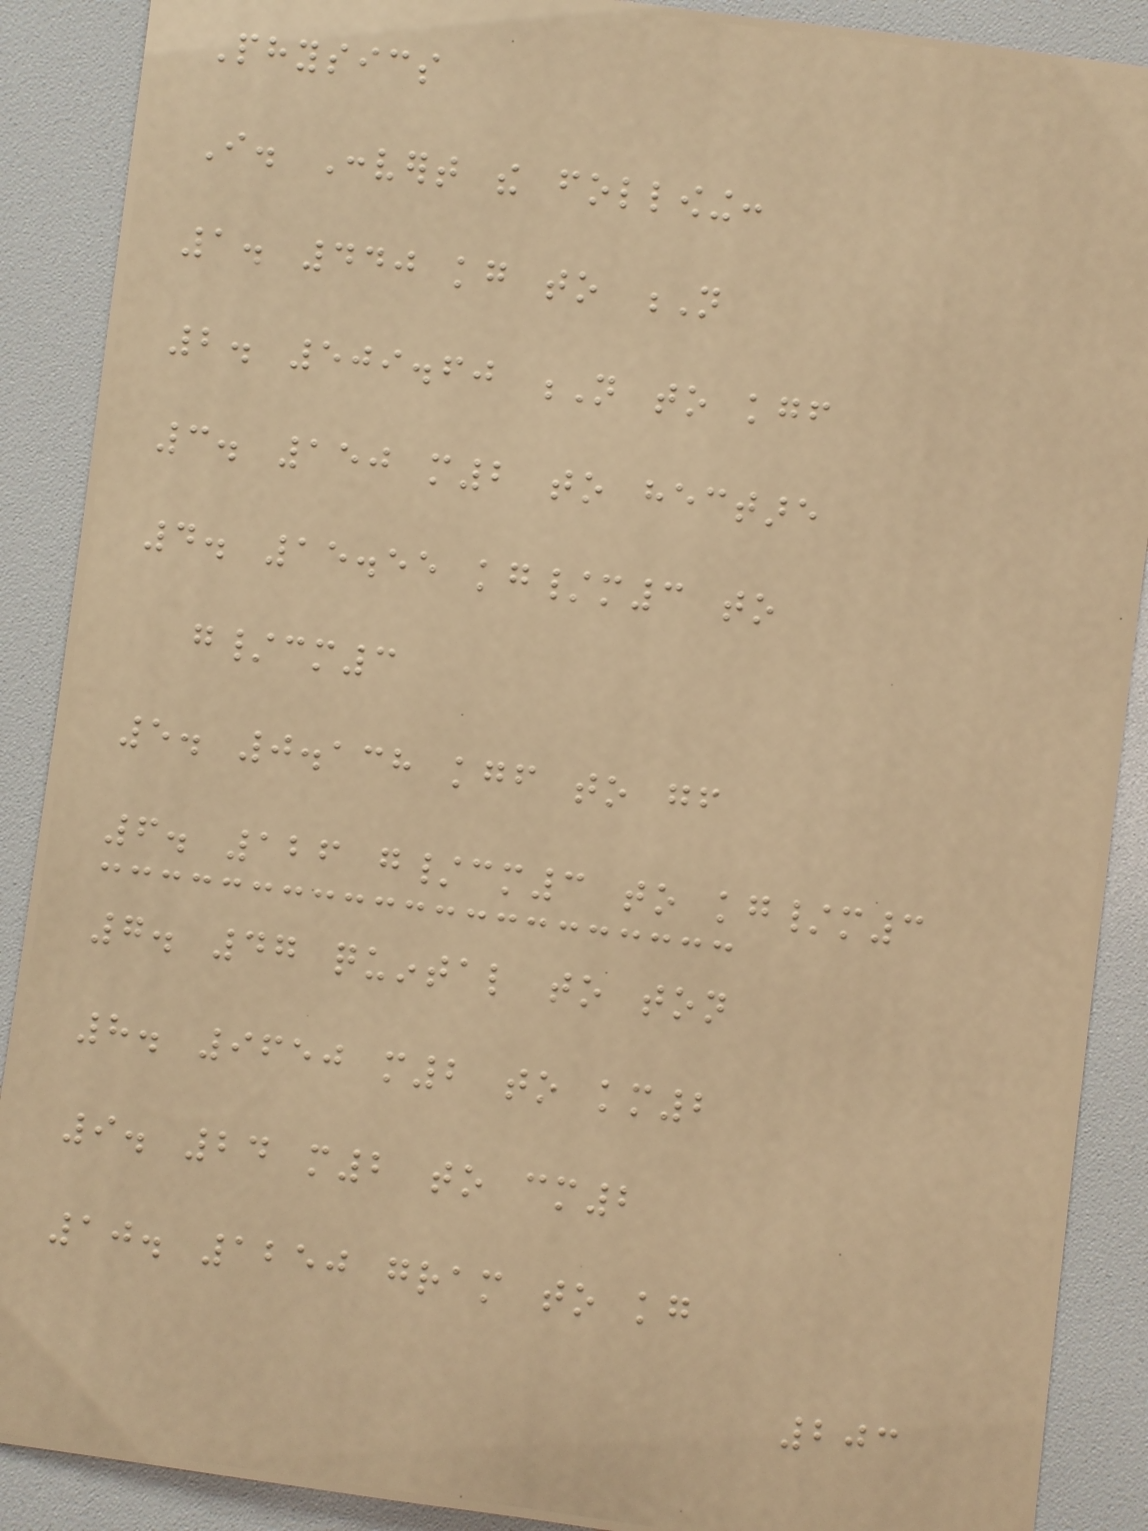Physics
I. Convert the following:
1. 440 kg to N
2. 509.60 N to kgf
3. 150 m2 to hectare
4. 15.55 kg/m3 to
g/cm3
5. 0.138 kgf to gf
6. 126 g/cm3 to kg/m3
7. 47 quintal to ton
8. 9650 m2 to km2
9. 24 m2 to cm2
10. 1250 gram to kg
203
